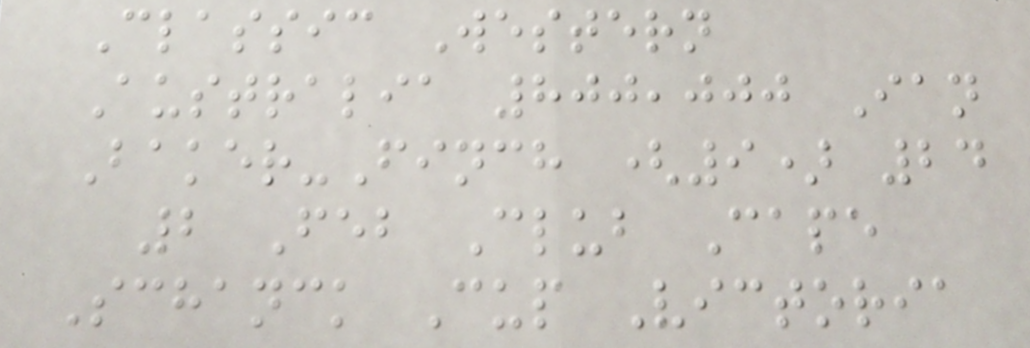Classic Western
Australia 800,000 Ian
Baker-Finch (9) 24
2 Feb Club Cape
Schanck Cup Victoria
